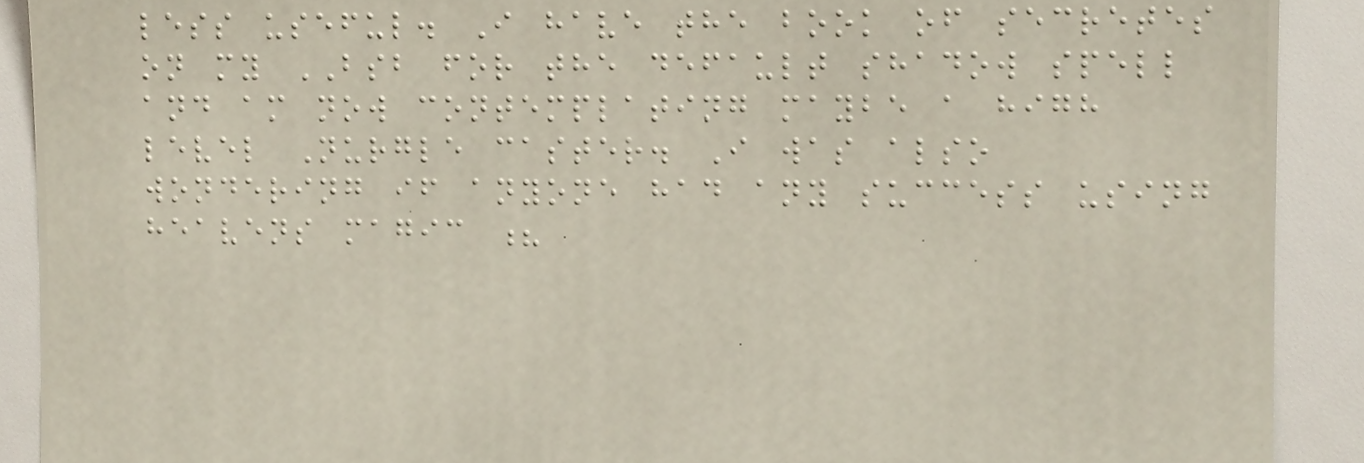less useful. I have the book of secretes
on my BSB for the default shadow spell
and am now contemplating maybe a high
level Nurgle caster. I was also
wondering if anyone had any success using
heavens magic ?
